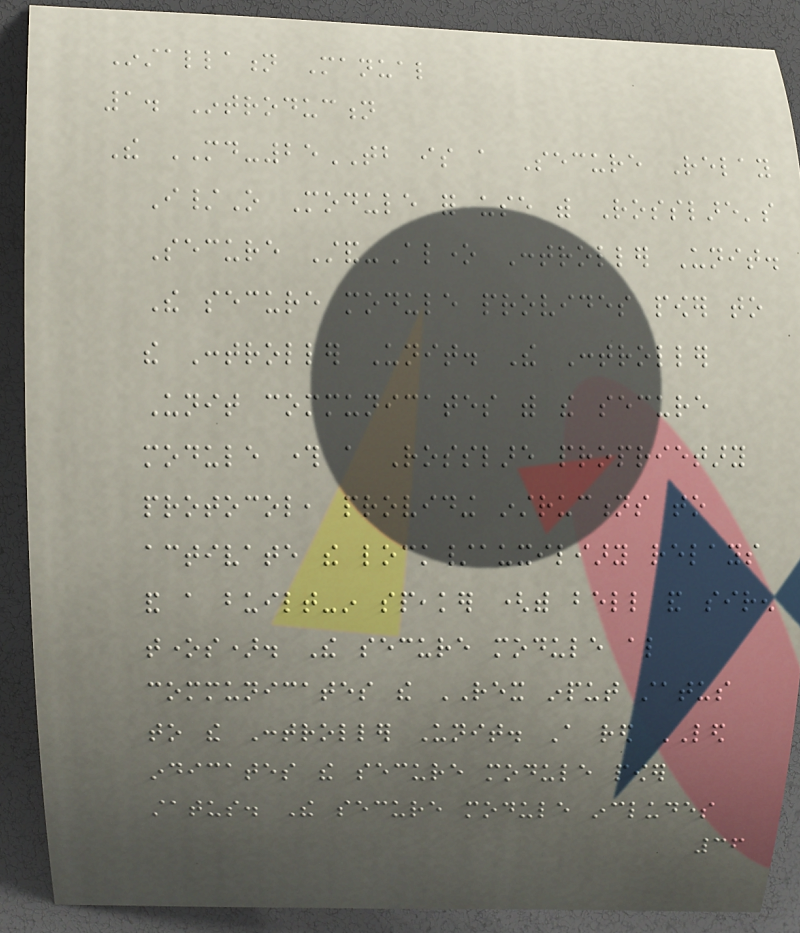Installation Manual
1. Introduction
The MD-25TB is a Secure Relay
I/O Module for use with Rosslare's
Secure Stand-Alone Controller Unit.
The secure module provides power to
the Controller Unit. The Controller
Unit communicates with the secure
module through a Rosslare proprietary
protocol, providing instructions to
activate the lock/auxiliary relays
and a built-in speaker (with bell and siren
tones). The secure module also
communicates the REX input status
to the Controller Unit. A red LED
indicates the secure module power
status. The secure module includes
36
